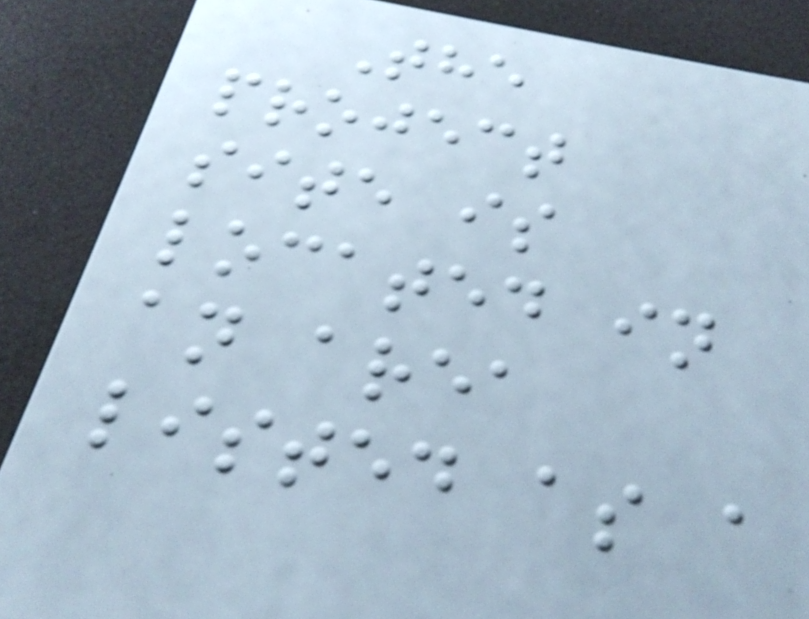The
project
site is
located in
an area
listed as a
